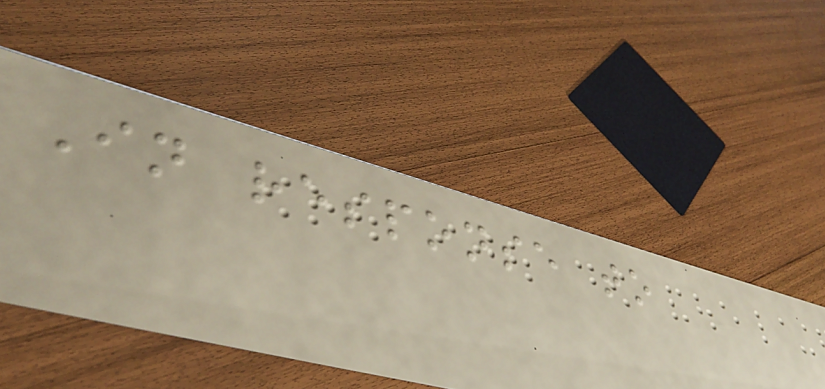In response to
